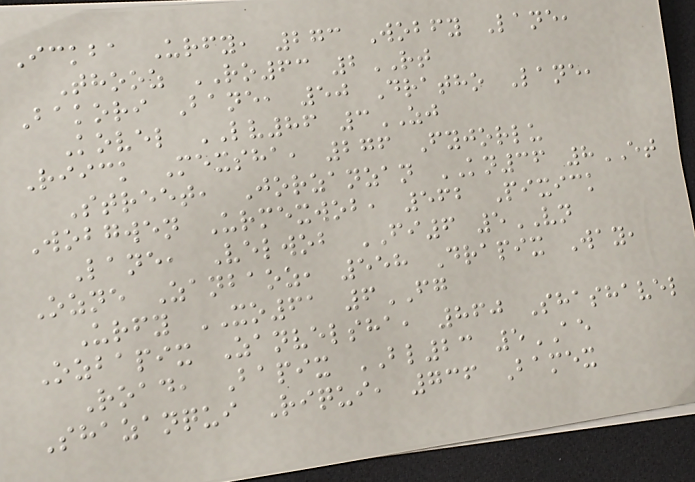Ickba Urfy, 273 Wobfy Lane,
Thooz RO63 2RT
Bakori Bane, 50 Dratho Lane,
Kovel LV86 3ZJ
Riick Mexsha, 276 Fyjorlu
Street, Jorzanzan KN36 8ET
Wobgwen Urmexwob, 562 Pixick
Lane, Velwob FI6 5VN
Ozne Zanbaoz, 558 Drapix Way,
Urfy XO61 6FG
Ozbapix Zanvelsha, 860 Shashavel
Road, Bapix BL23 5AE
Shazanqui Riqui, 736 Bamex
